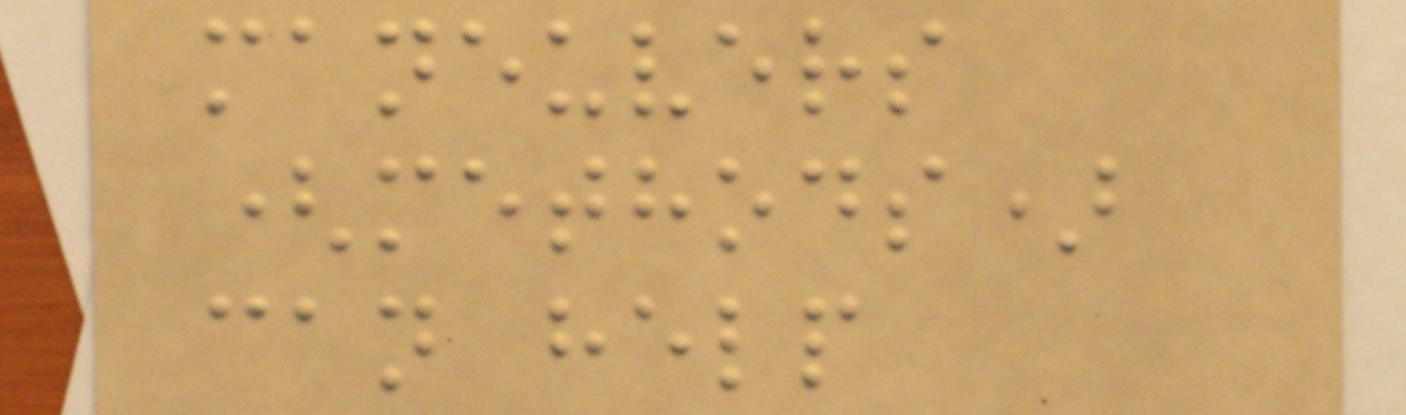maneuvers
(methods)
can help
